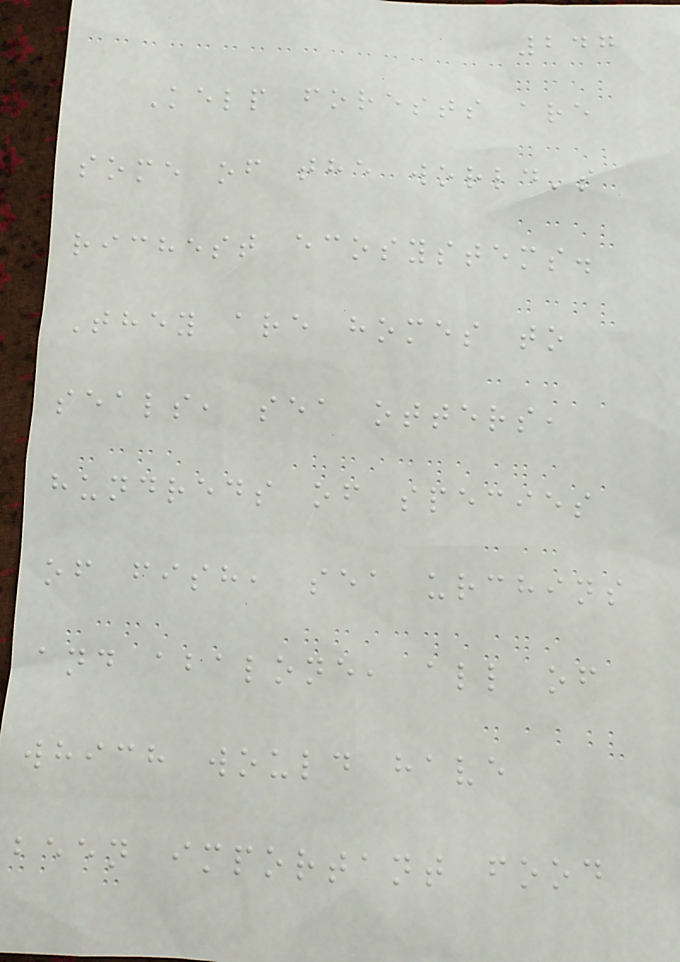247
Kelp forests are
some of the world's
richest ecosystems.
They are homes to
seals, sea otters,
hundreds of species
of fish, sea urchins
and abalone, all of
which would have
been important food
